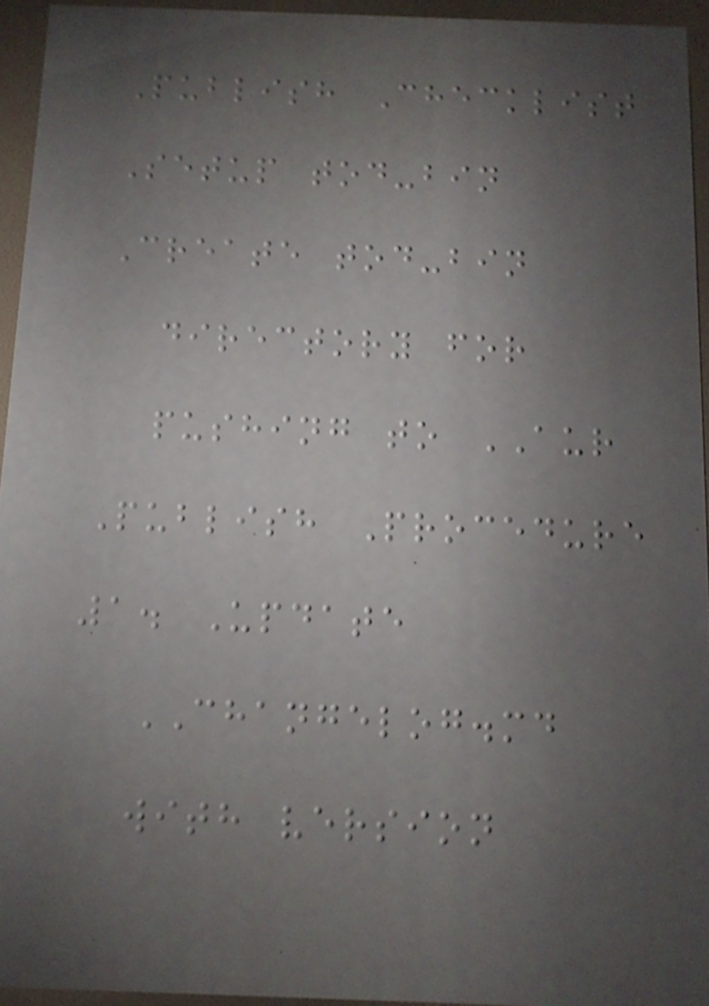Publish Checklist
Setup tod-bin
Create tod-bin
directory for
pushing to AUR
Publish Procedure
1. Update
CHANGELOG.md
with version
